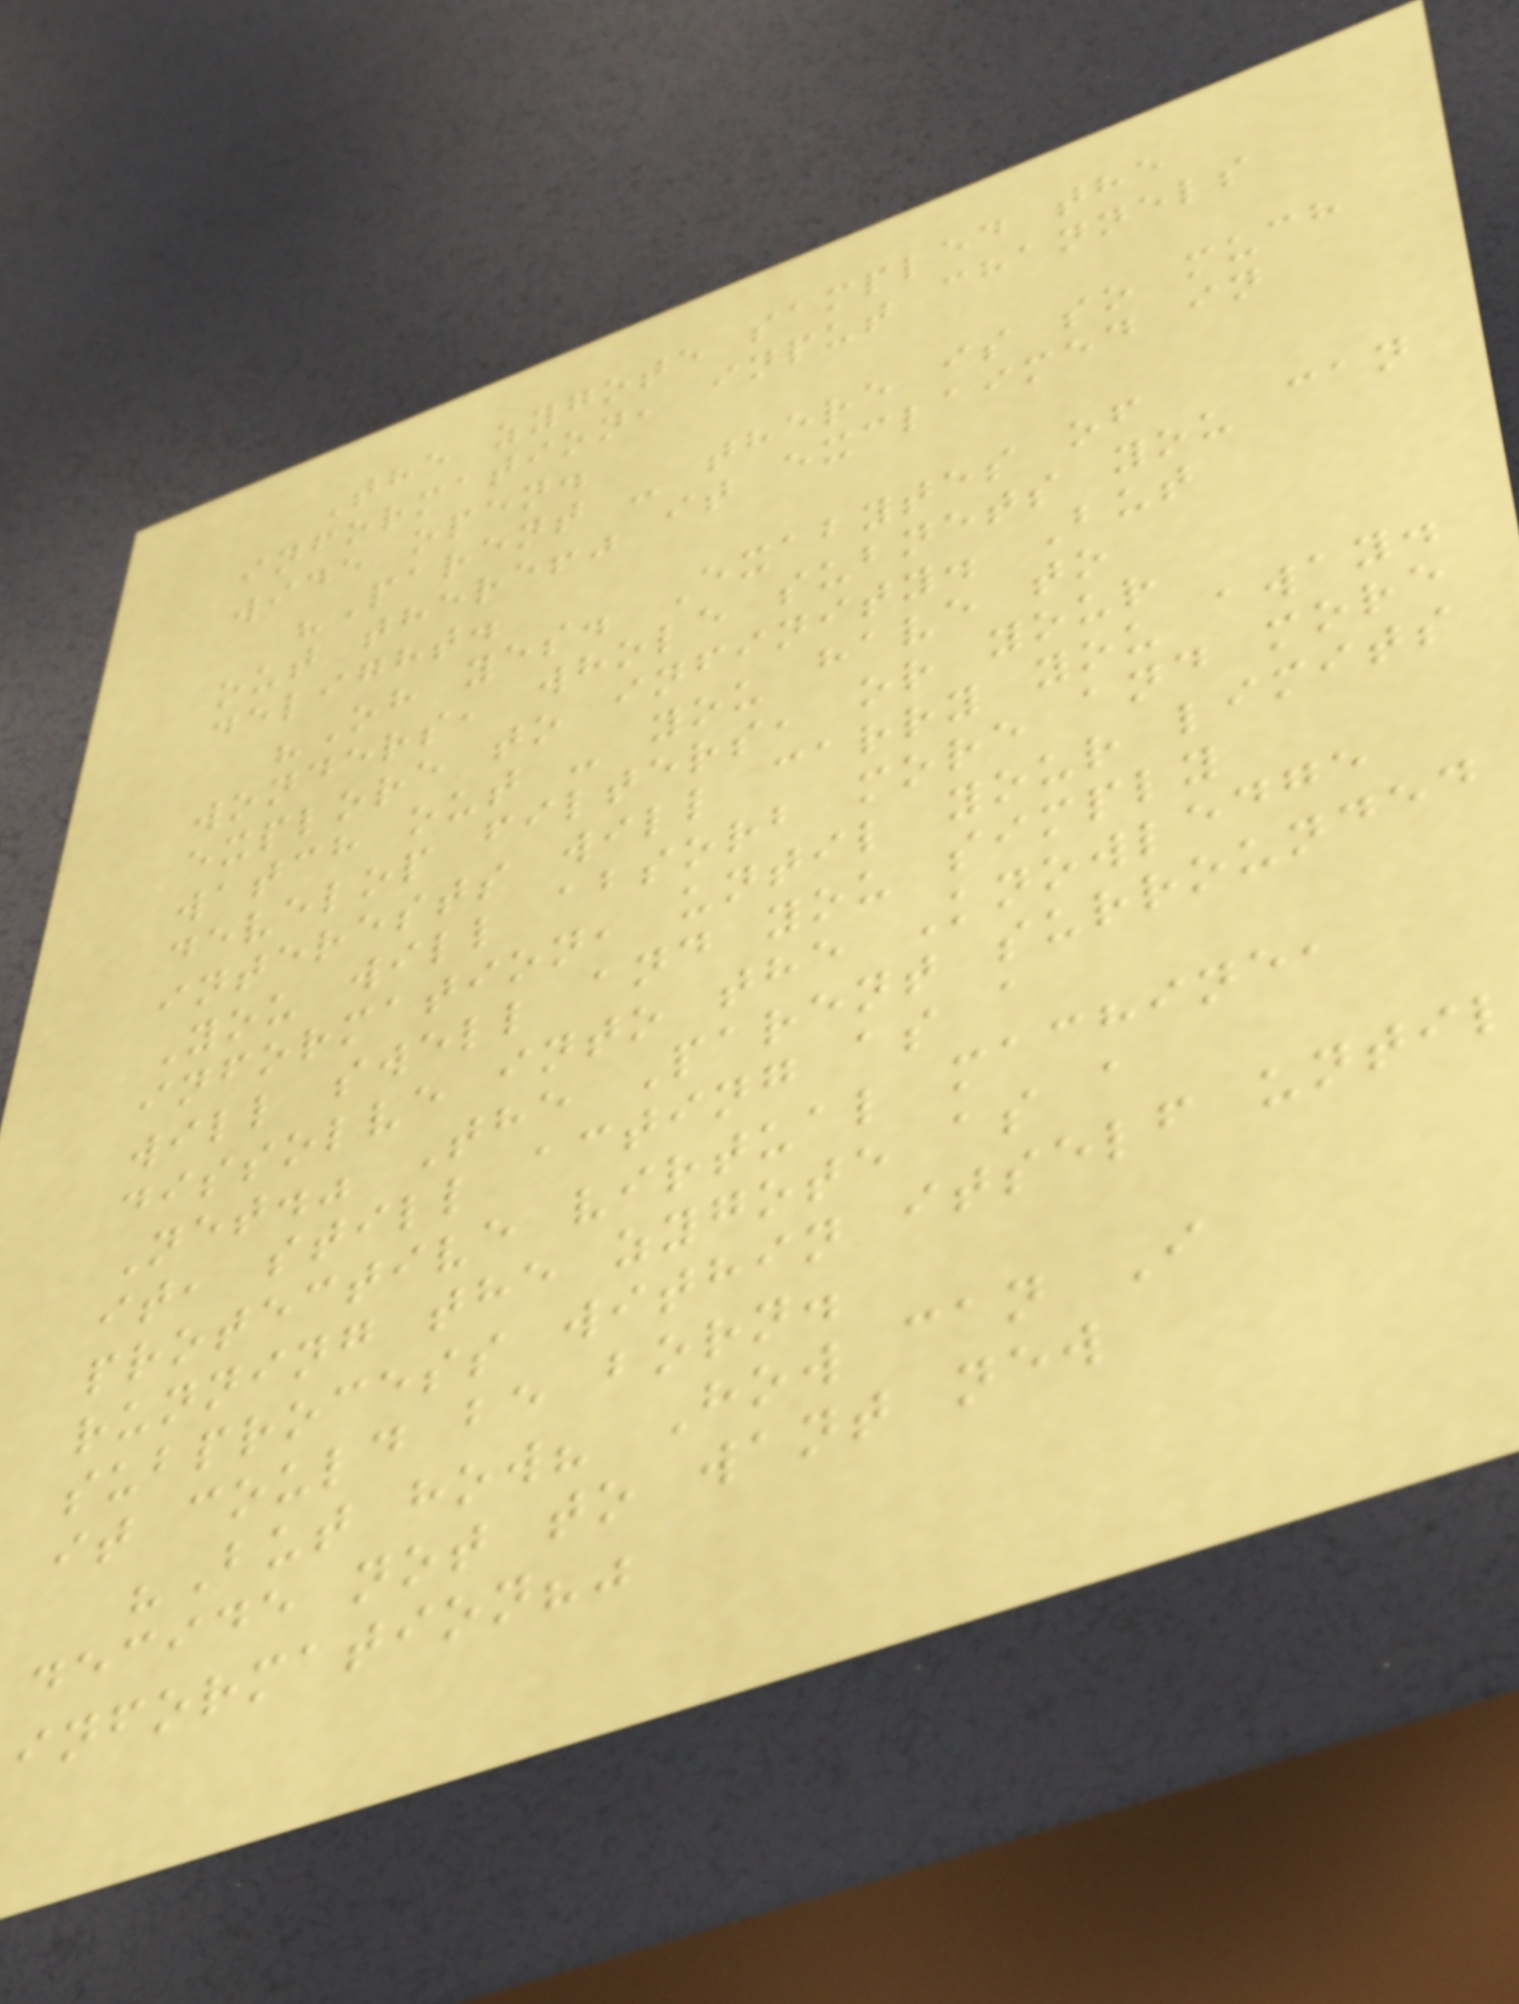The zygote sampled the
information, input channels
wide open.
"Parent - there is so much
out there!" it exclaimed in
delight.
"Oh yes. Exabytes of
wonders, whole subnets you can
explore to infinity. But
watch out - you have to
develop filters, or your
interests will carry you away.
You will absorb more and more
information, until your limits
will swell and you simply
dissolve into the Knowledge
Net." The Parent surrounded
it, still acting as a
protective virtual machine,
running the zygote as a
subprocess within itself until
it could be born.
"But how? How can I
decide not to want new
information?"
